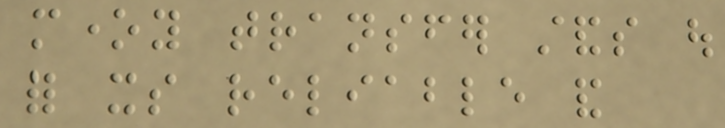money transfer stands out
for its reliable and
